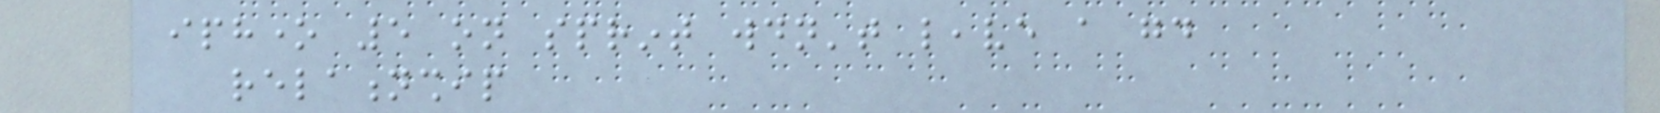iphone 5 on sprint wouldn't leave a good
relationship
